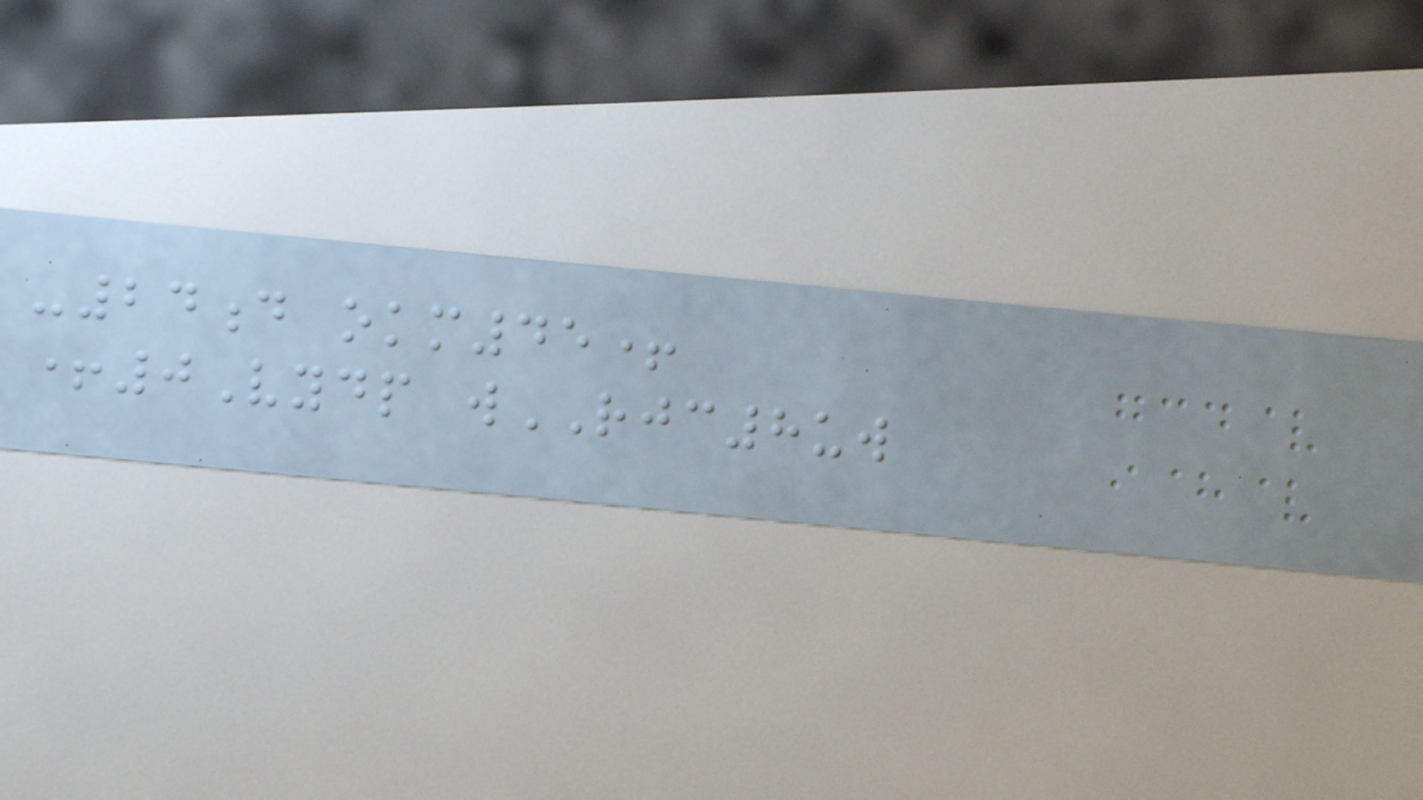-24d okm45+
+0Vydp wRJC8uw
